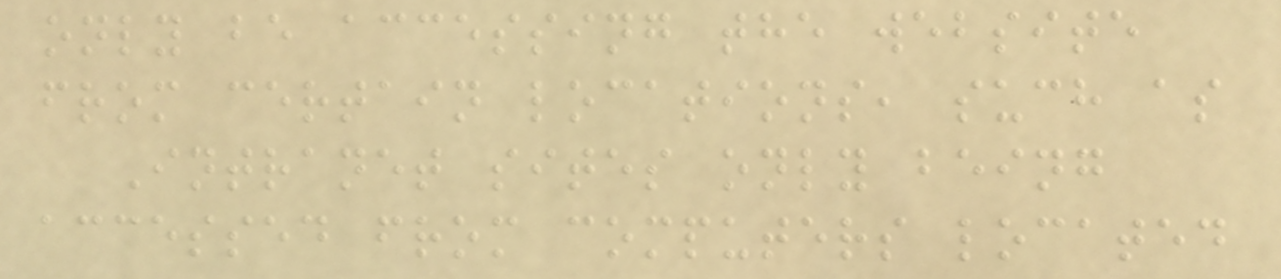only be accessing the website
from certain locations, such as
Intranet sites only being
accessed from computers located
